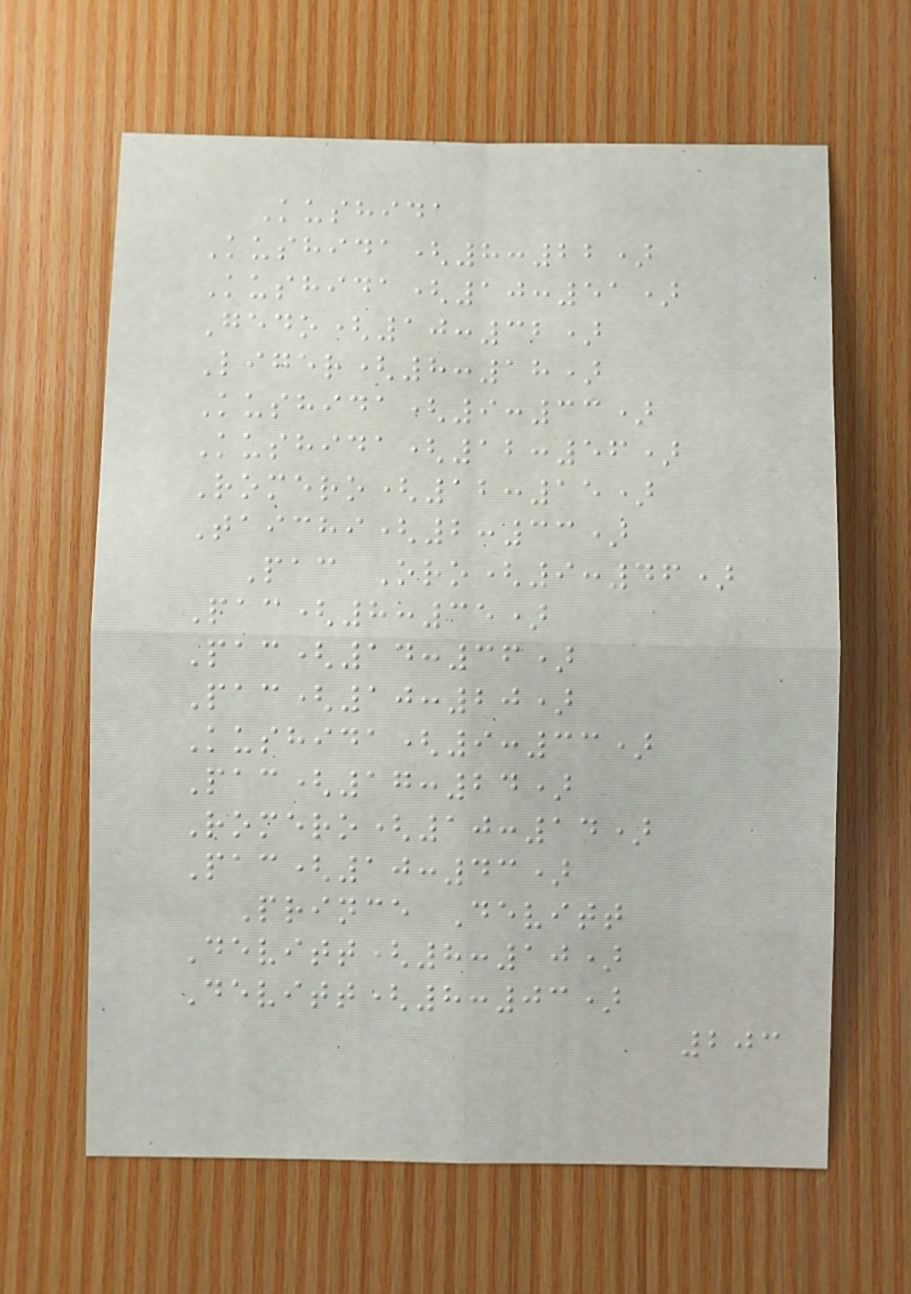Kushida
Kushida(8:22)
Kushida(10:51)
Gedo(10:32)
Liger(8:18)
Kushida(9:33)
Kushida(12:56)
Romero(12:15)
Taichi(2:33)
Pac Oro(9:46)
Pac(8:35)
Pac(14:36)
Pac(10:20)
Kushida(9:33)
Pac(17:24)
Romero(10:14)
Pac(10:43)
Prince Devitt
Devitt(8:10)
Devitt(8:03)
203
